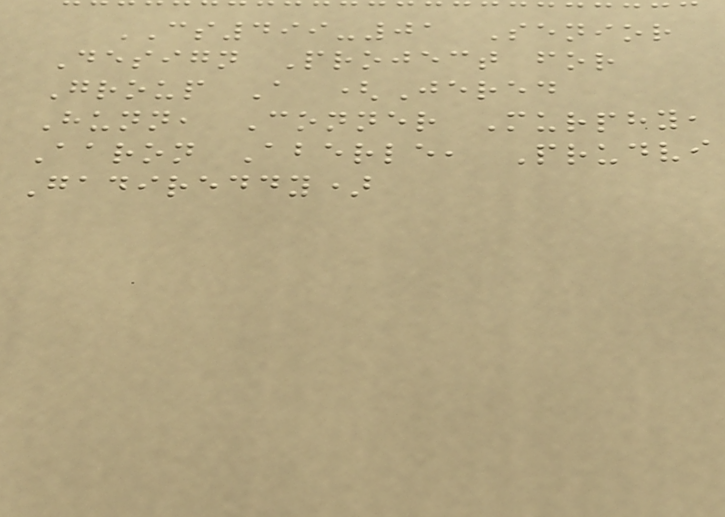CS499-01 Senior
Design Project for
Group A (Jered
Hunn, Conner Murphy,
Aaron Aberle, Prudvi
Gadireddy)
